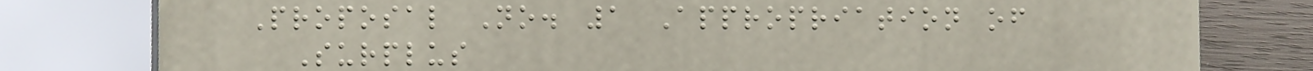Proposal No. 1 Appropriation of
Surplus
